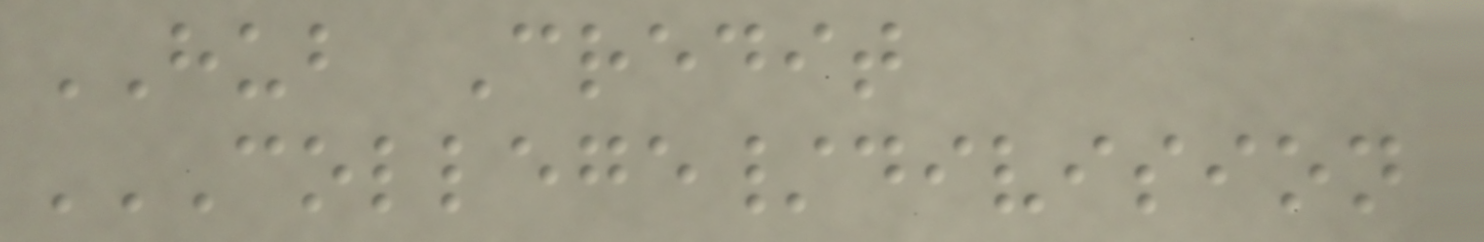HUB Credit
COLLEGE/DIVISION
